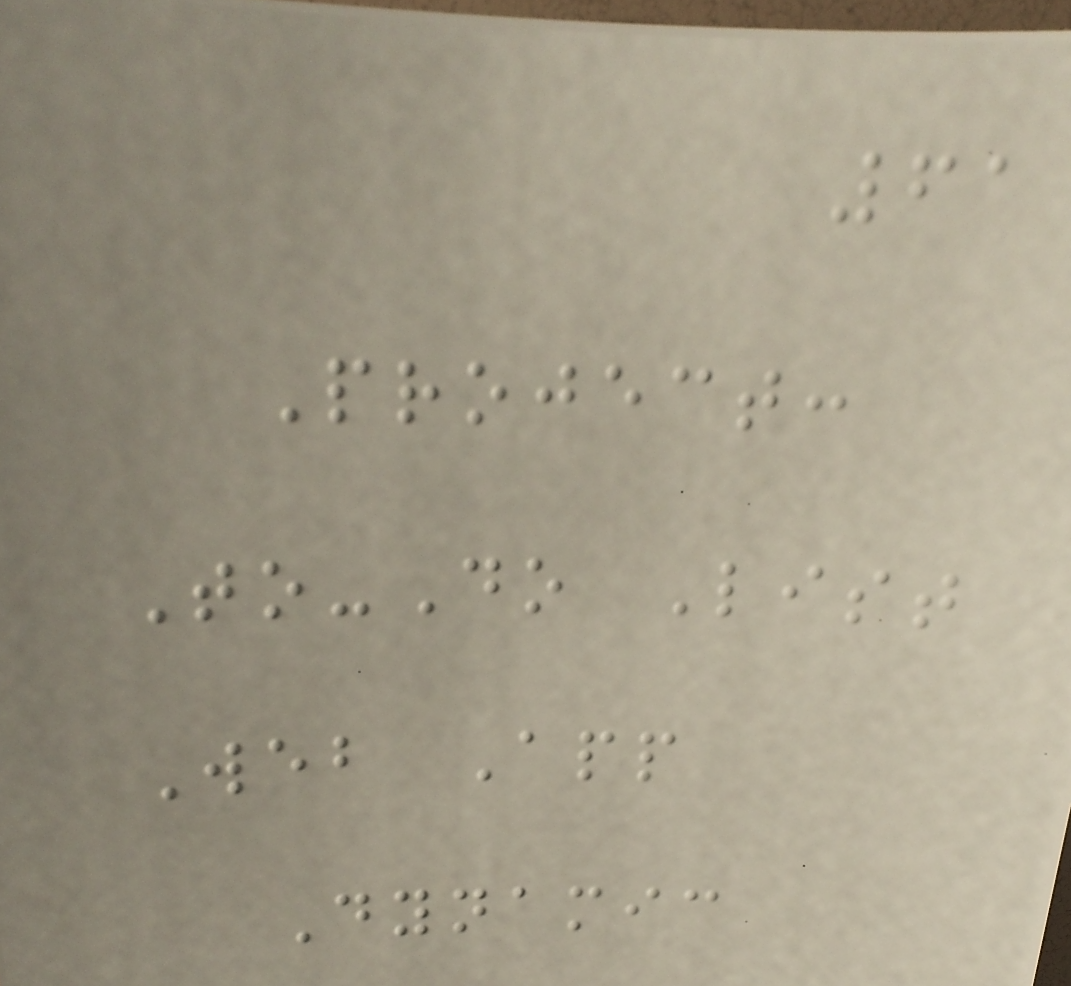61
Project:
To-Do List
Web App
Dynamic
